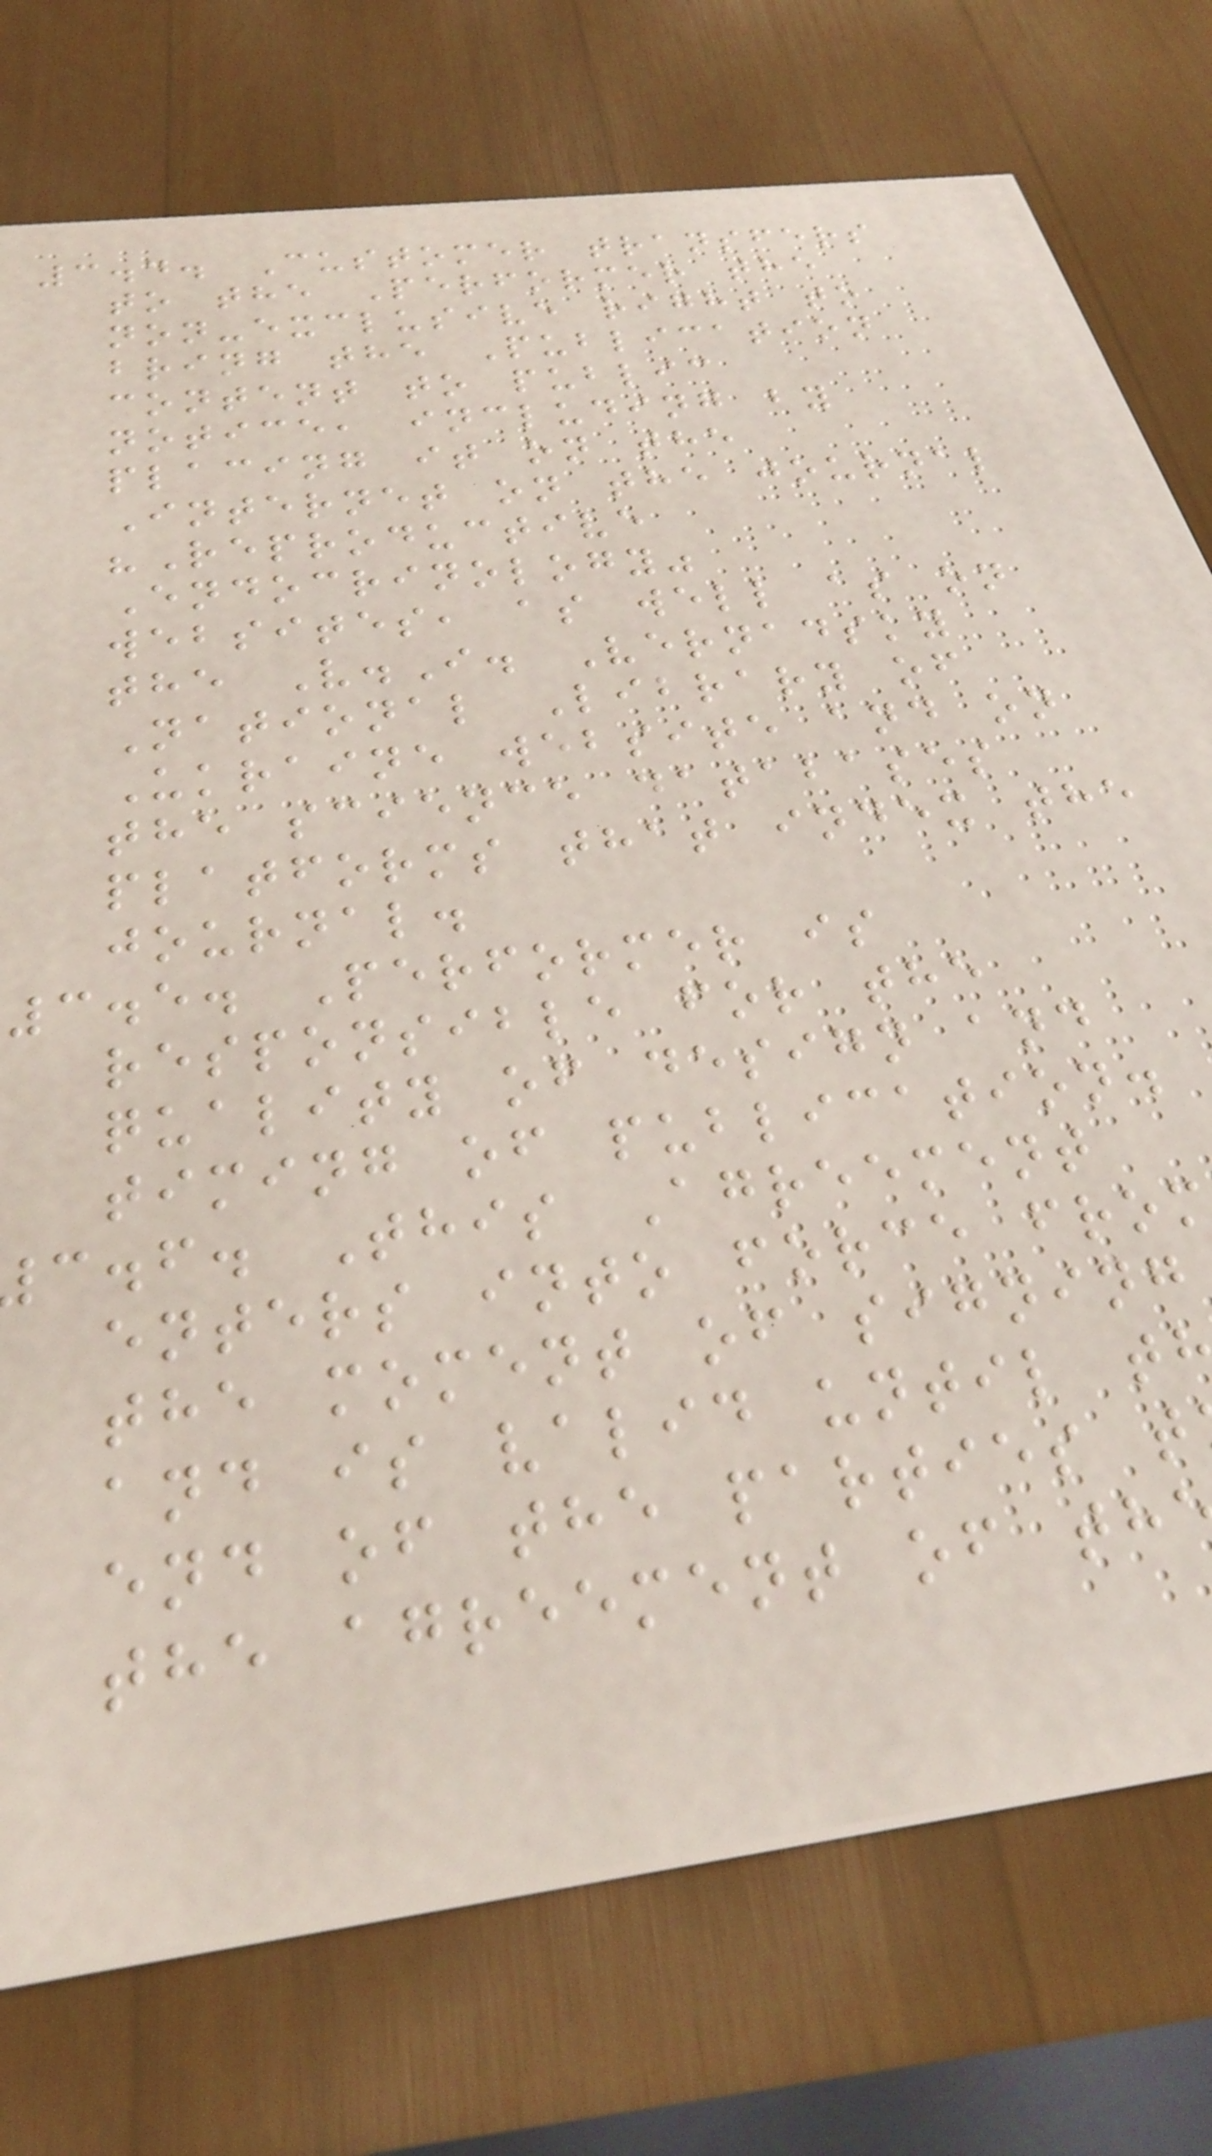3.4. Customer transfers
to the Performer the
non-exclusive right to
bring the Publication
content to public
notice, including by
placing it on the
Internet on the journal
"Reproductive
Endocrinology"
websites, as well as on
the V.I. Vernadsky
National Library of
Ukraine website and on
the science databases
platforms that index the
journal.
3.5. Performer is
responsible for the
quality of design and
timing of publication.
c.f. This Agreement
enters into force from
the moment of signing
and is valid until t
end of the parties t
the agreement of th
